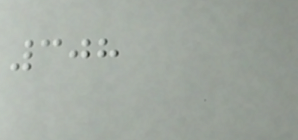308
